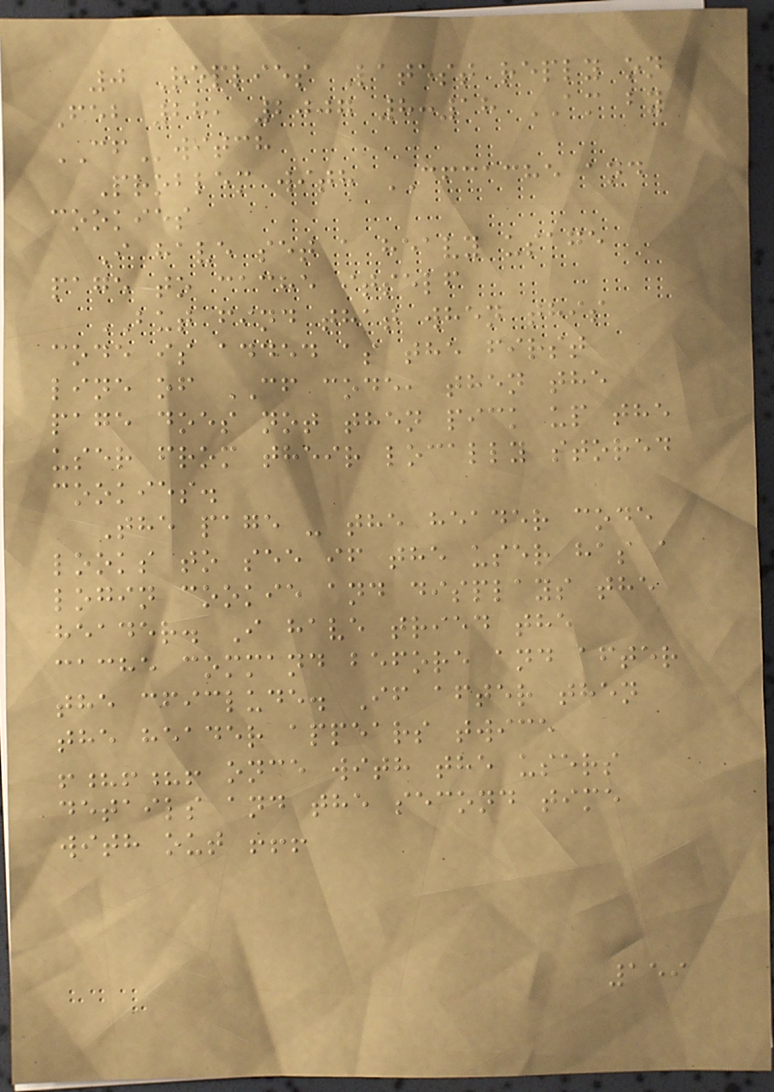0 Replies Latest reply on
Feb 28, 2007 8:18 AM by
CFwitch
Problem with CFCACHE and
cookies
I have set a heavy usage
page to cache itself
BUT find that when this
code is added as the first
line of CF code, then the
page does not then pick up the
user from their locally stored
cookies.
The page - the header code
looks to see if the user has a
login cookie and displays the
header. I have tried the
cache command before and after
the cficlude. If after then
the header appears twice
!?!?! once with the users
details and the second time
with out !!!
159
